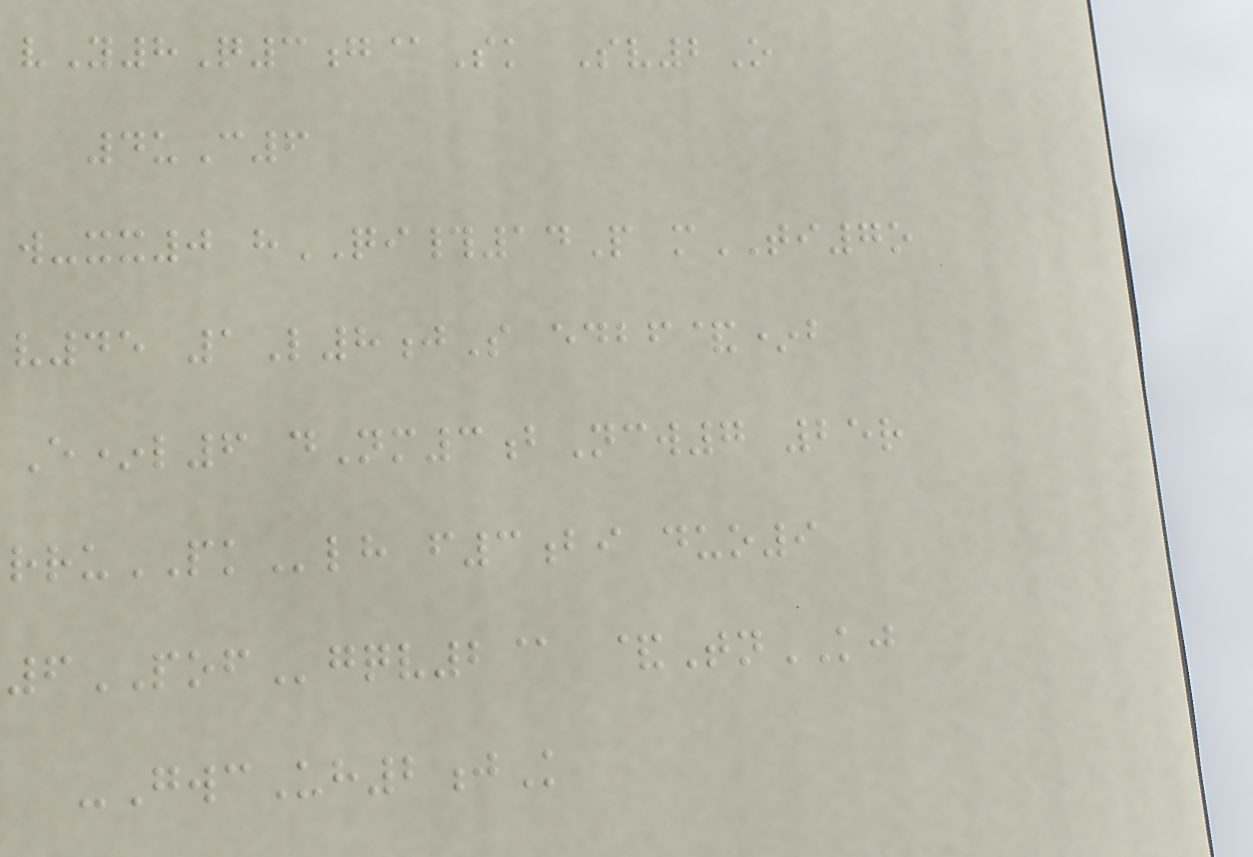vY8Q3g@Sk Sv2O
4uC6
w-xx0 hQI#14P mTI7o
v45 1L8jS edbf&*b
E*l6 dNm3bNcw7 25r
rruPKlh f3bi duo9
6POFgqv2@ &TnKJ
-GwcUh2jK
